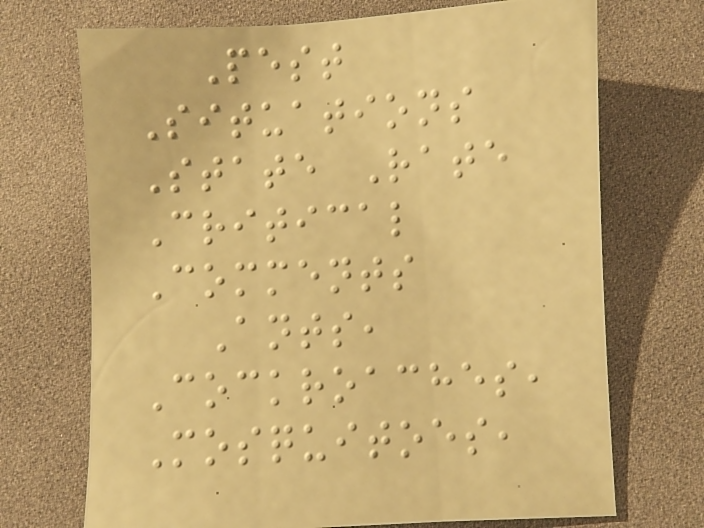Pest
Situations
State Rate
Critical
Comments
Ants,
Cockroaches,
Mosquitoes,
